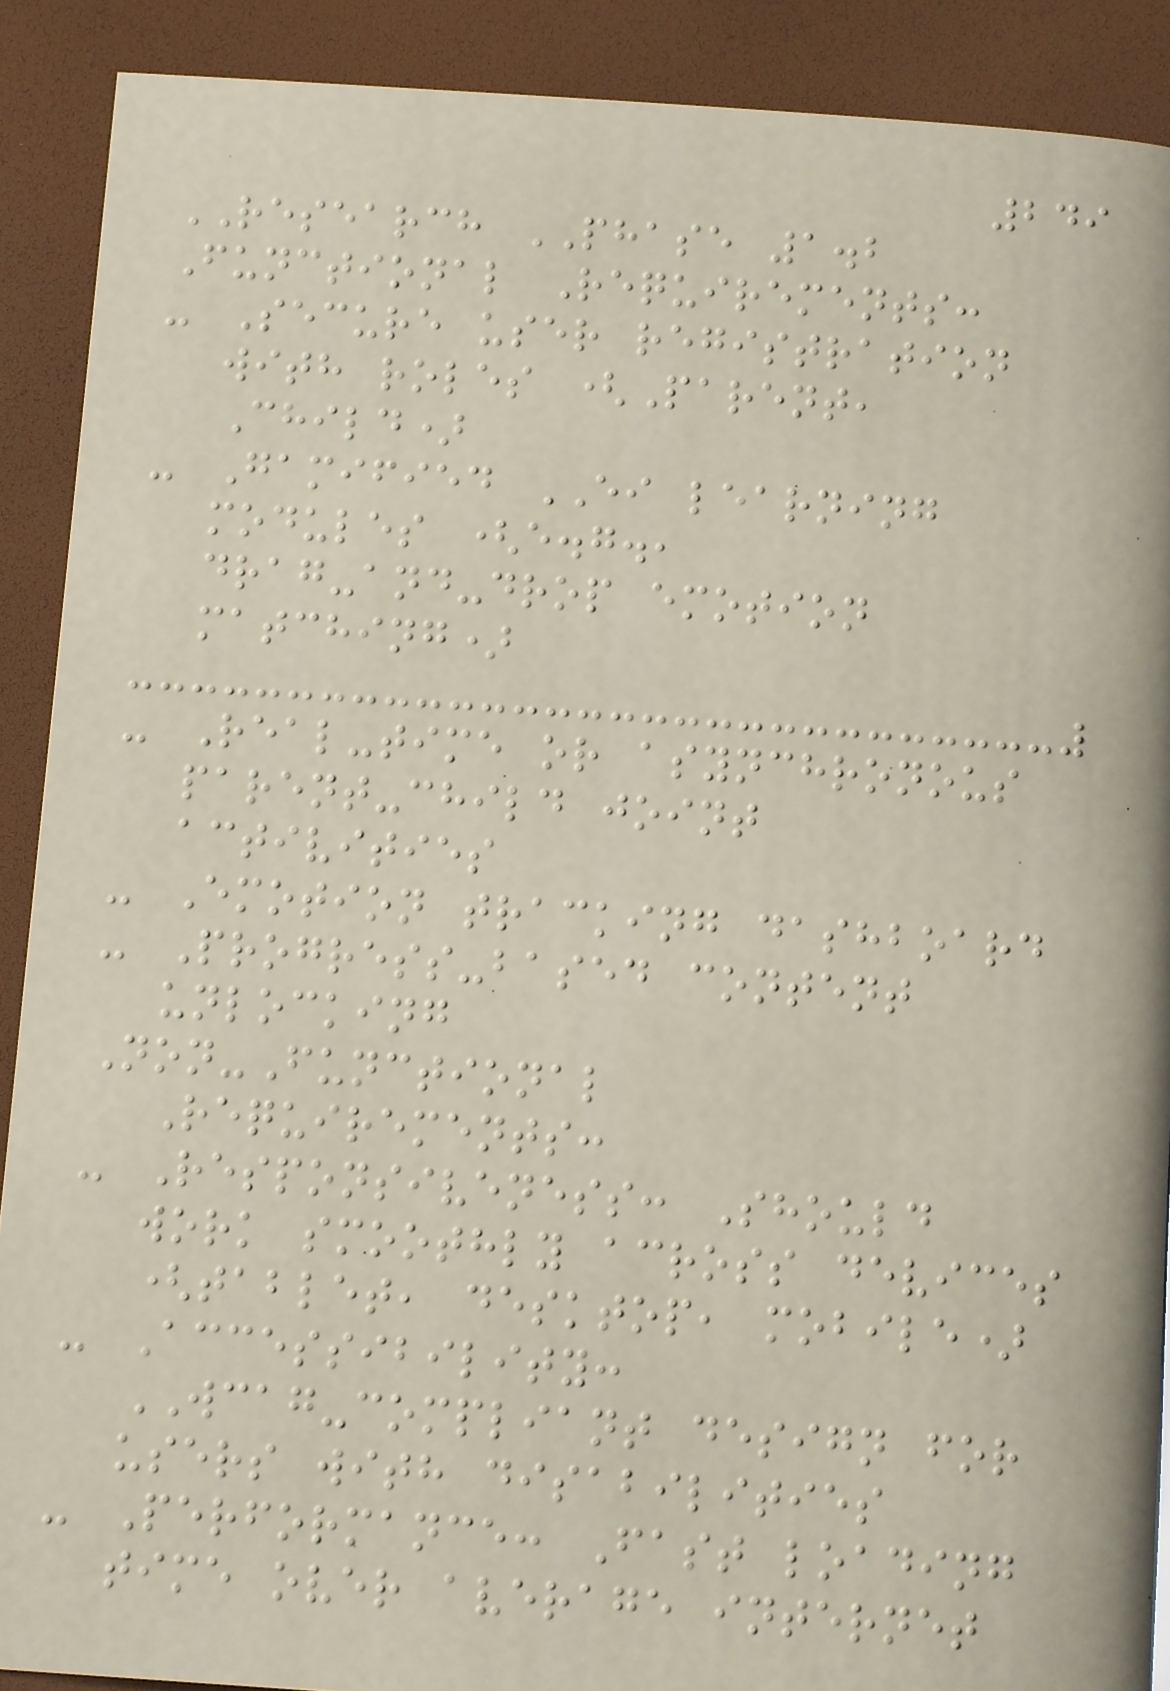249
RESEARCH PHASE 1.2
Functional Requirements:
- Secure user registration
with roles (Parent,
Child)
- Gamified EI learning
modules (e.g.,
drag-and-drop emotion
matching)
- Real-time or asynchronous
parent-child joint
activities
- Emotion tracking dashboard
- Progress-based content
unlocking
Non-Functional
Requirements:
- Responsiveness: Should
work smoothly across devices
(tablet, desktop, mobile)
- Accessibility:
WCAG-compliant design for
users with disabilities
- Performance: Fast loading
time over average internet
